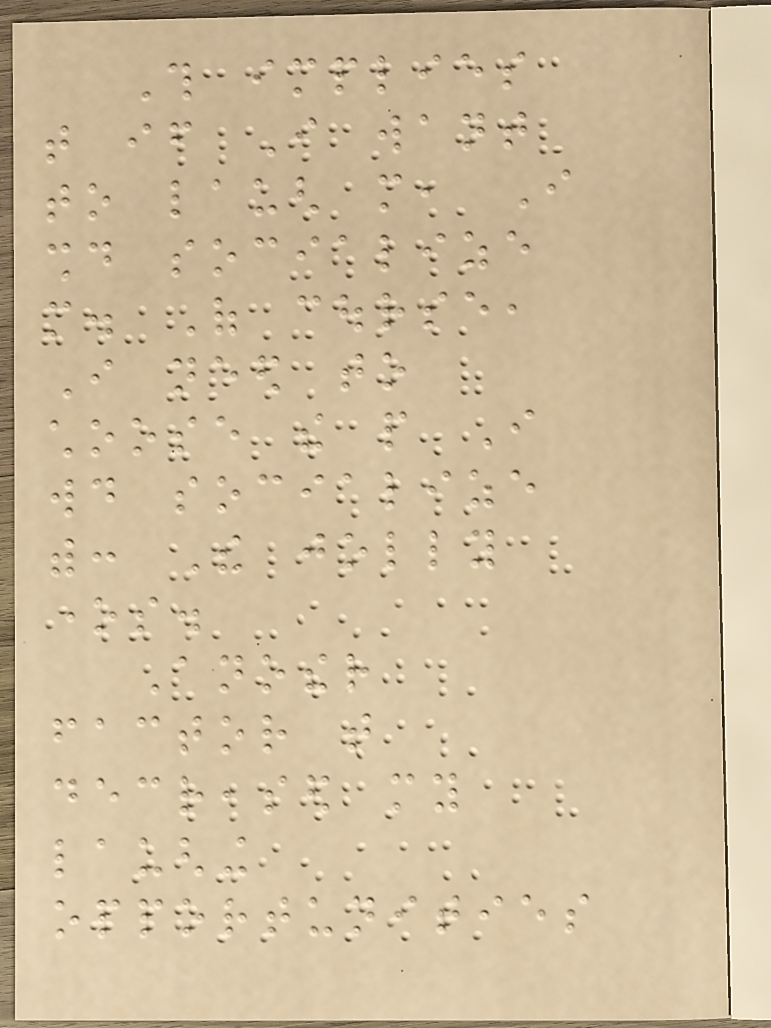This implies
that if I want
to laugh more, I
should socialize
more. Of course,
I need to
choose the people I
would socialize
with: The jolly
ones.
Another
factor that
decreased my
laughing
opportunities
